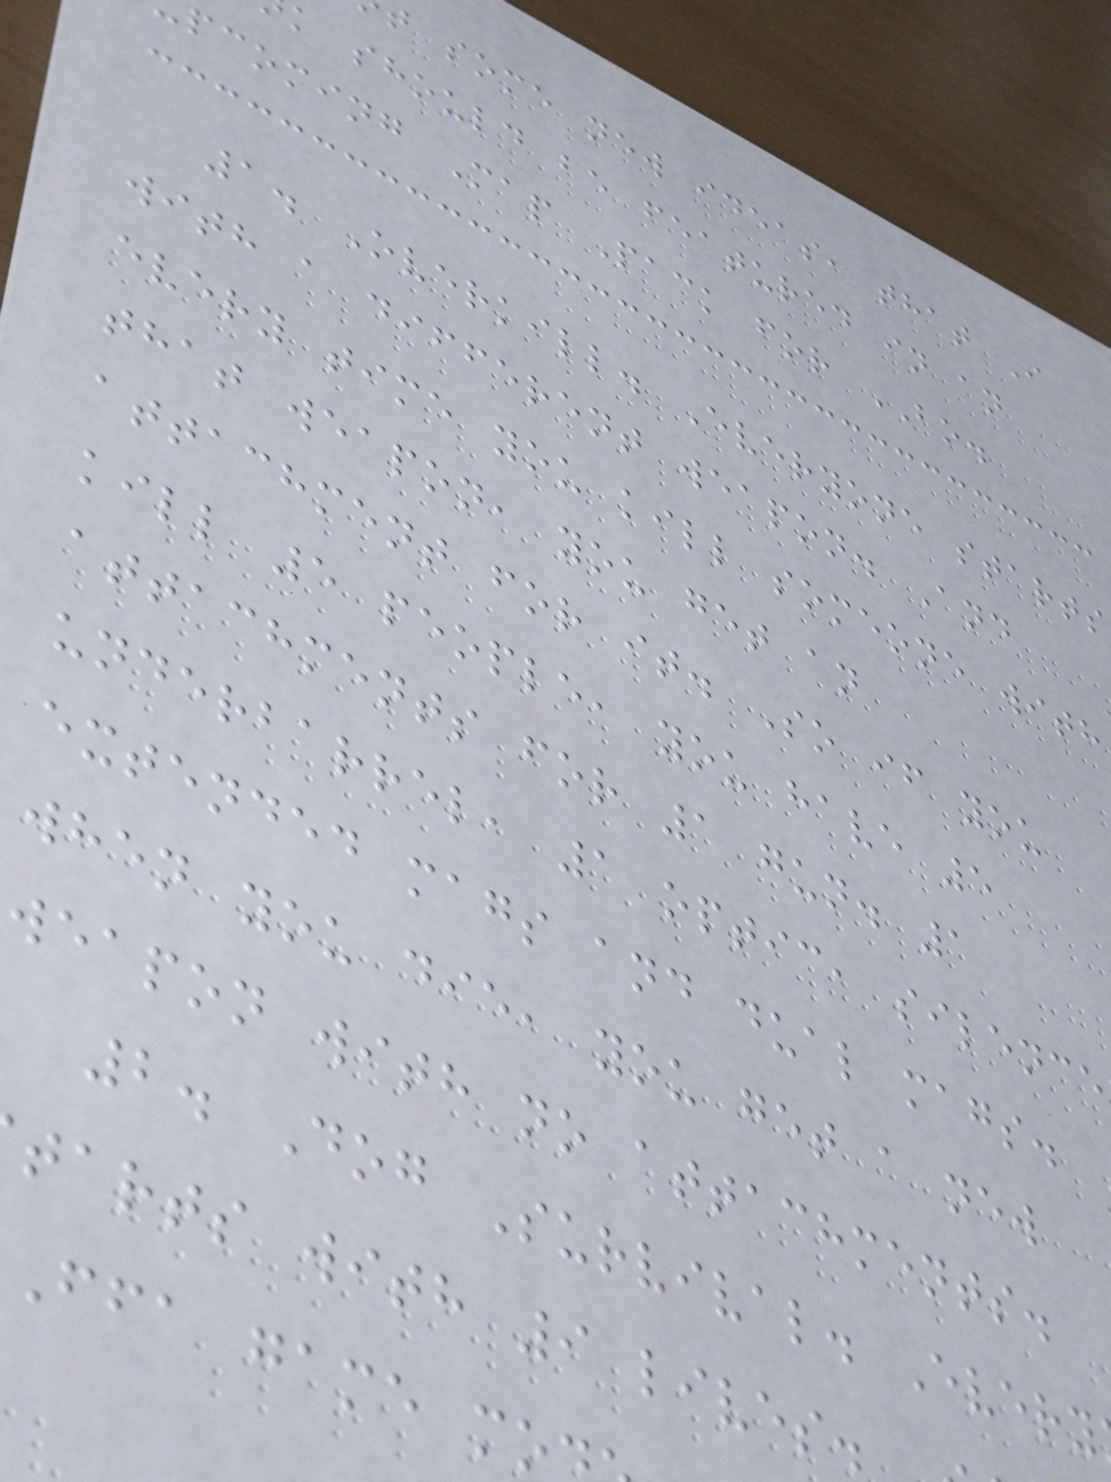t some new ideas, that I
k should be featured in an
pcoming Map Pack for BO.
1. Overkill. Everyone starts
with a different weapon. And
every time you kill someone with
that weapon, you get an
attachment for it. So if you
kill 5 people, you have 5
attachments for 1 gun. 1
underbarrel, 1 optic, silence
extended mags and dual mags.
when you die, you get a new
weapon with no attachments.
2. Dog Survival. Every
tarts with 9 lives.
ffa game mo
